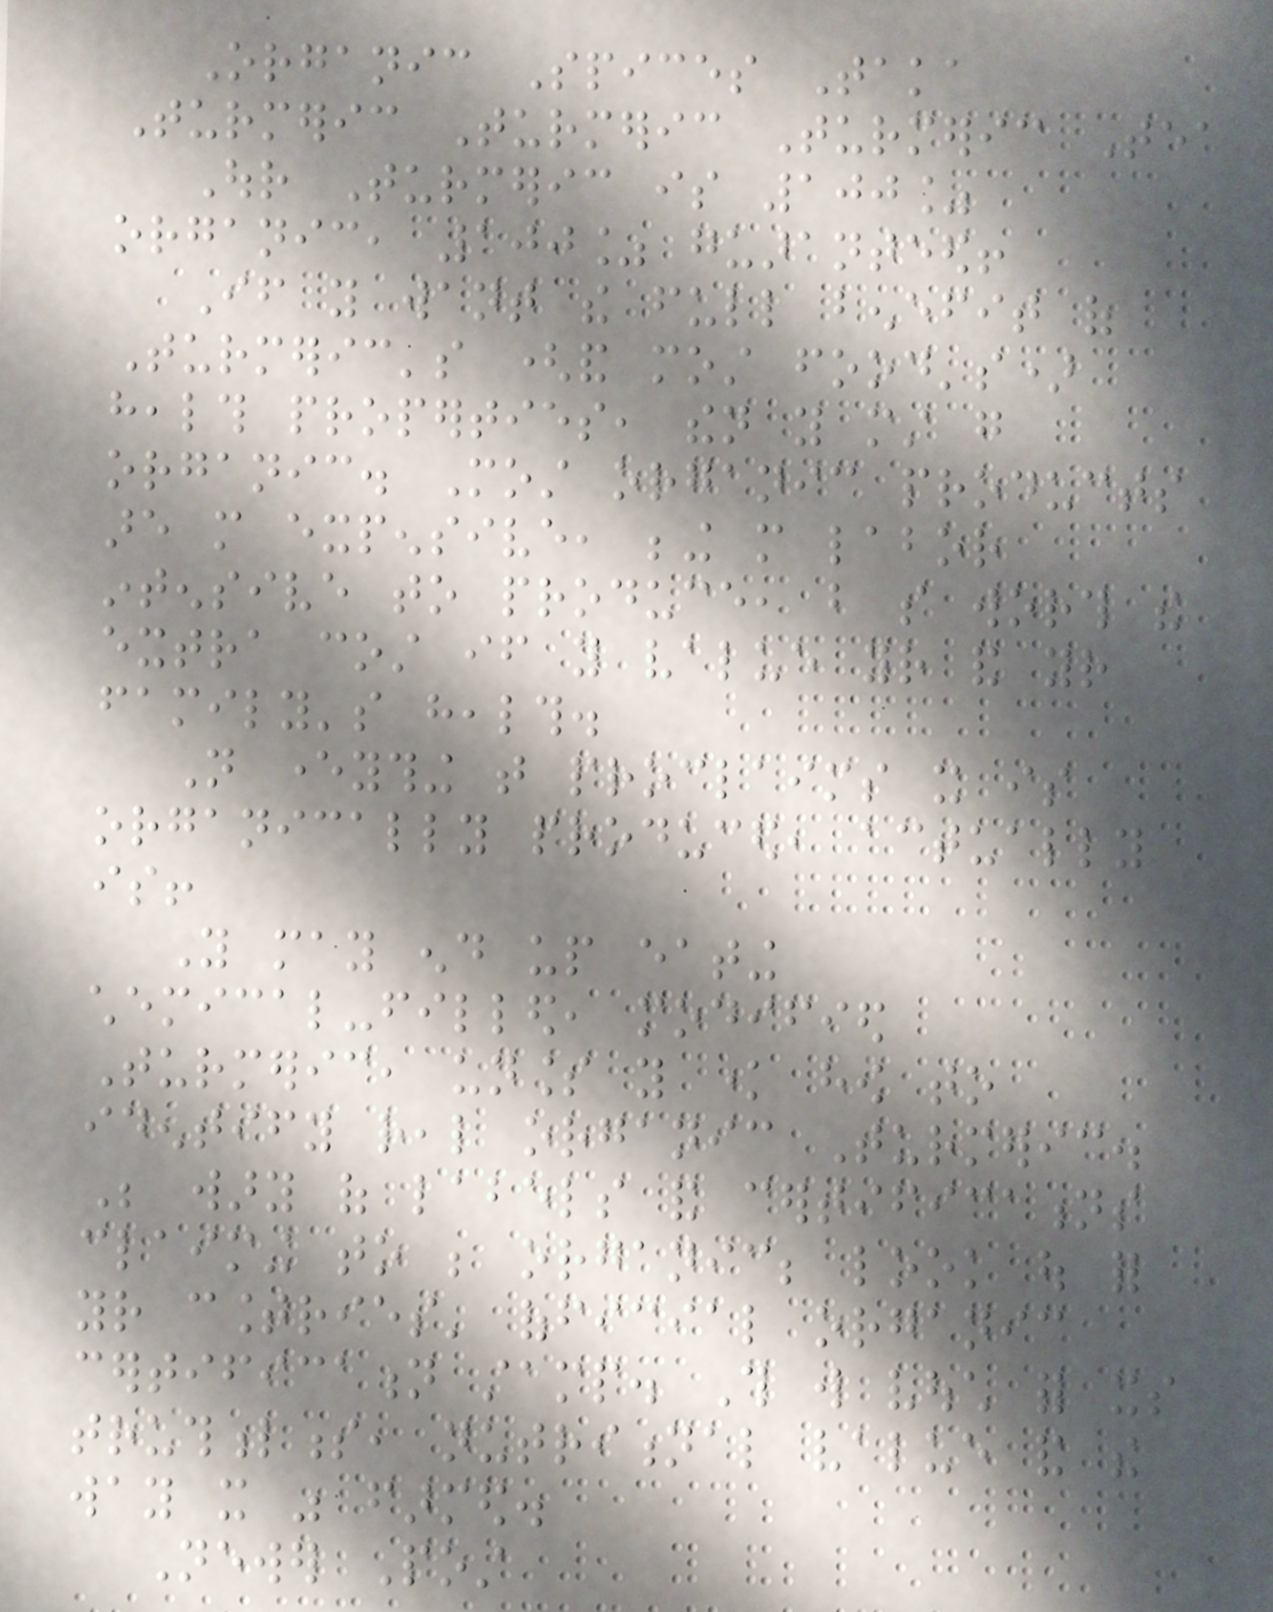Organic Spices Taka
Turmeric Turmeric Turmeric Tea
Our Turmeric is 100%
organic, 100% guaranteed!
If you want the full benefit of
Turmeric's (and most food's)
health properties, then you must go
organic. Most organic products
are more expensive, being more labor
intensive to produce, but so worth the
extra cost if you value your and your
family's health.
Not everything that proclaims it is
organically produced, actually
is!
You may end up eating
chemical-filled, modified
Turmeric, unless you know how to
identify real organic Turmeric.
Be wary of labels and certifications
claiming to be organic; look out for
your countries' official organic
certification stamp. This will vouch for its
truthfulness, nutritional value and the
way it was farmed.
Newer Post
